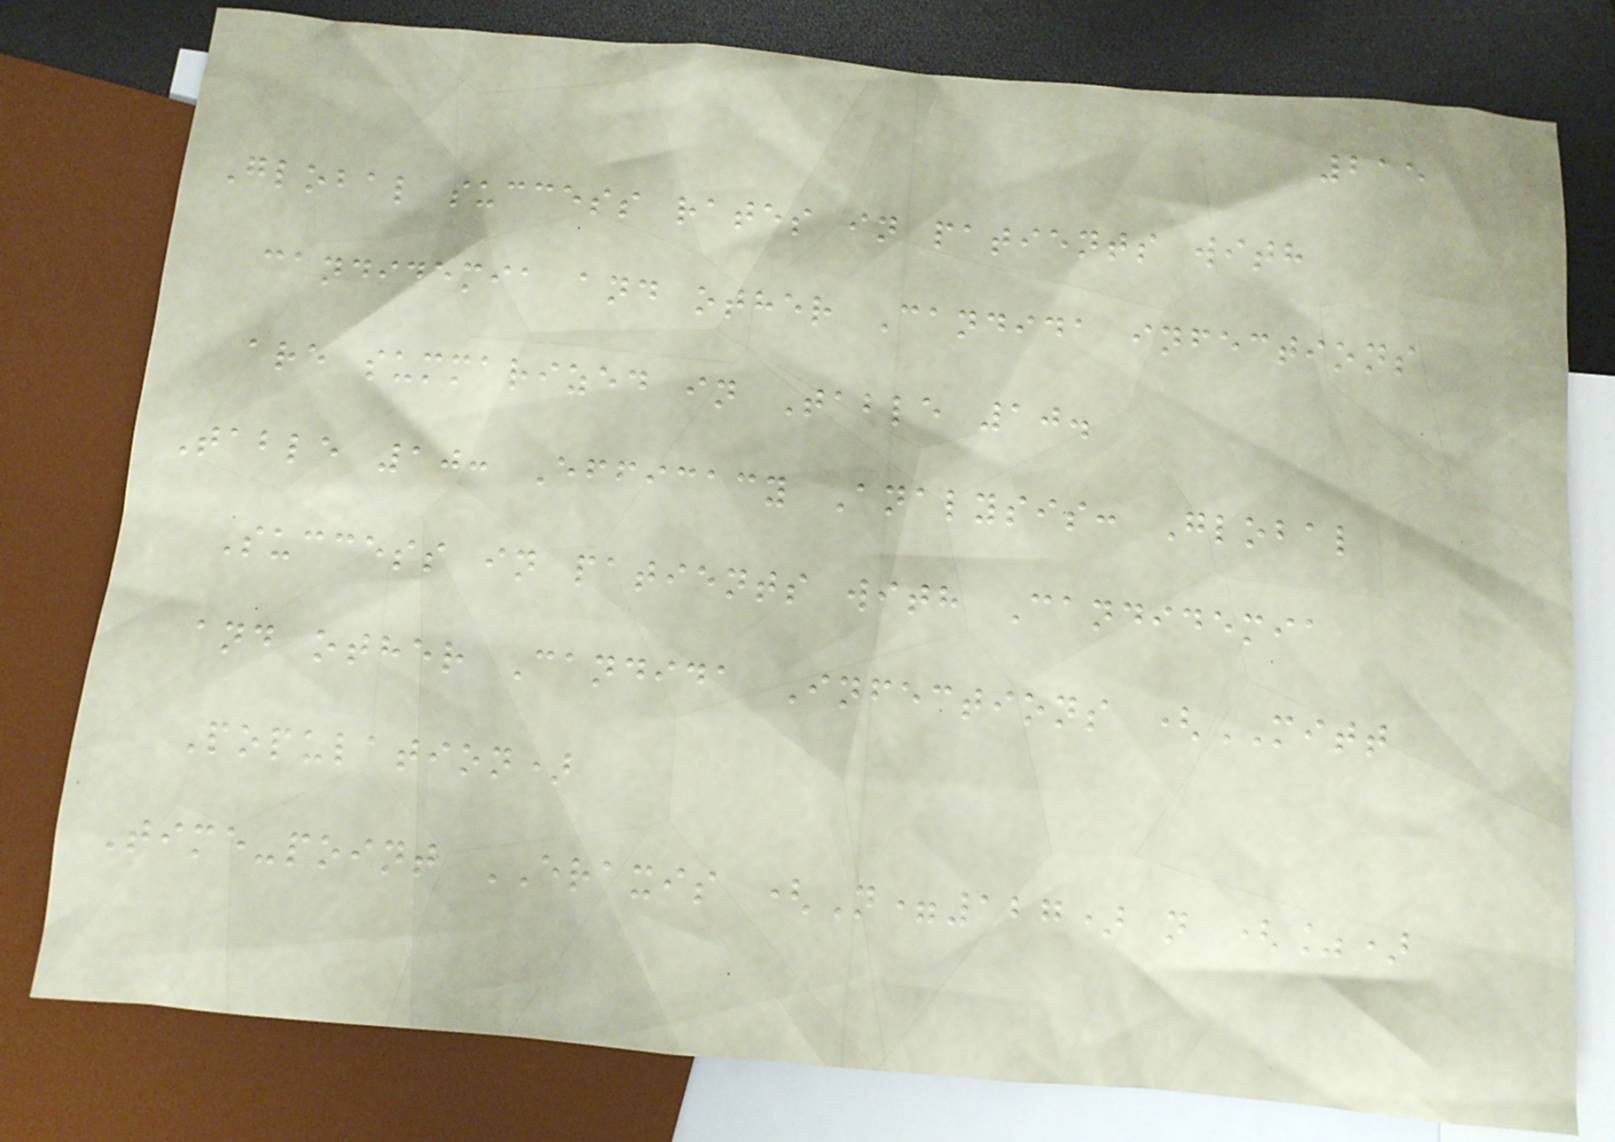215
Global success rates in patients with
candidemia and other Candida infections
are summarized in Table 10.
Table 10: Efficacy Analysis: Global
Success in patients with Candidemia
and other Candida Infections (MITT
Population)
Time-point ERAXIS (N=127) n (%)
